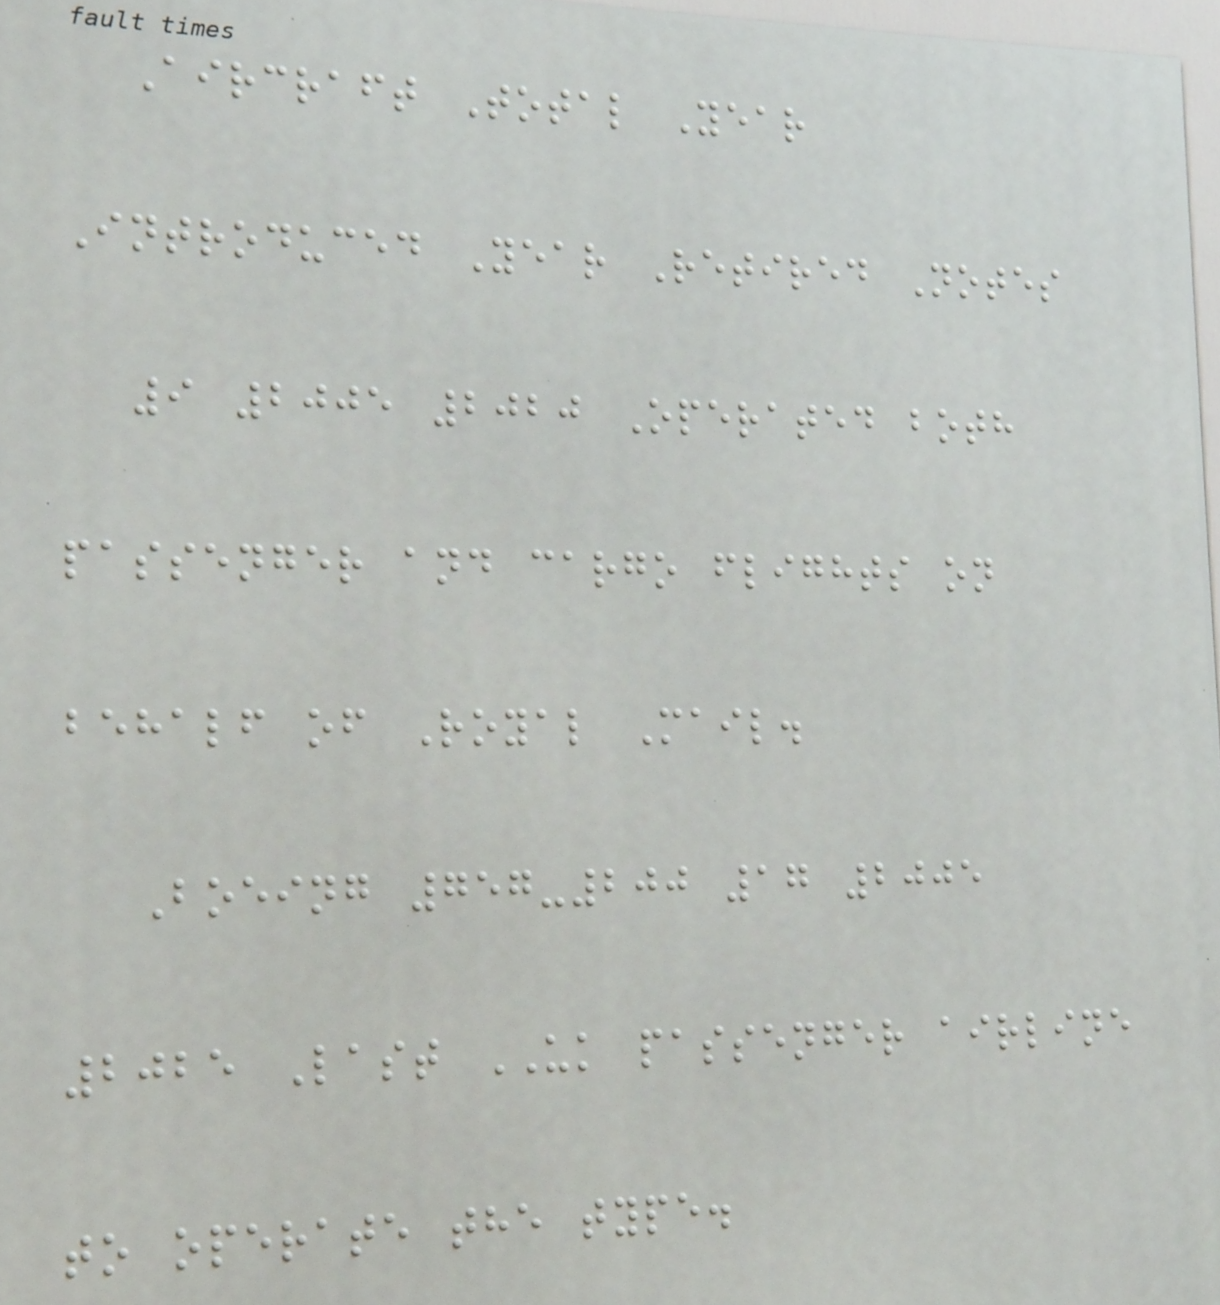Aircraft Total Year
Introduced Year Retired Notes
9 2005 2020 Operated both
passenger and cargo flights on
behalf of Royal Mail.
Boeing 757-200 17 2005
2025 Last UK passenger airline
to operate the type.
